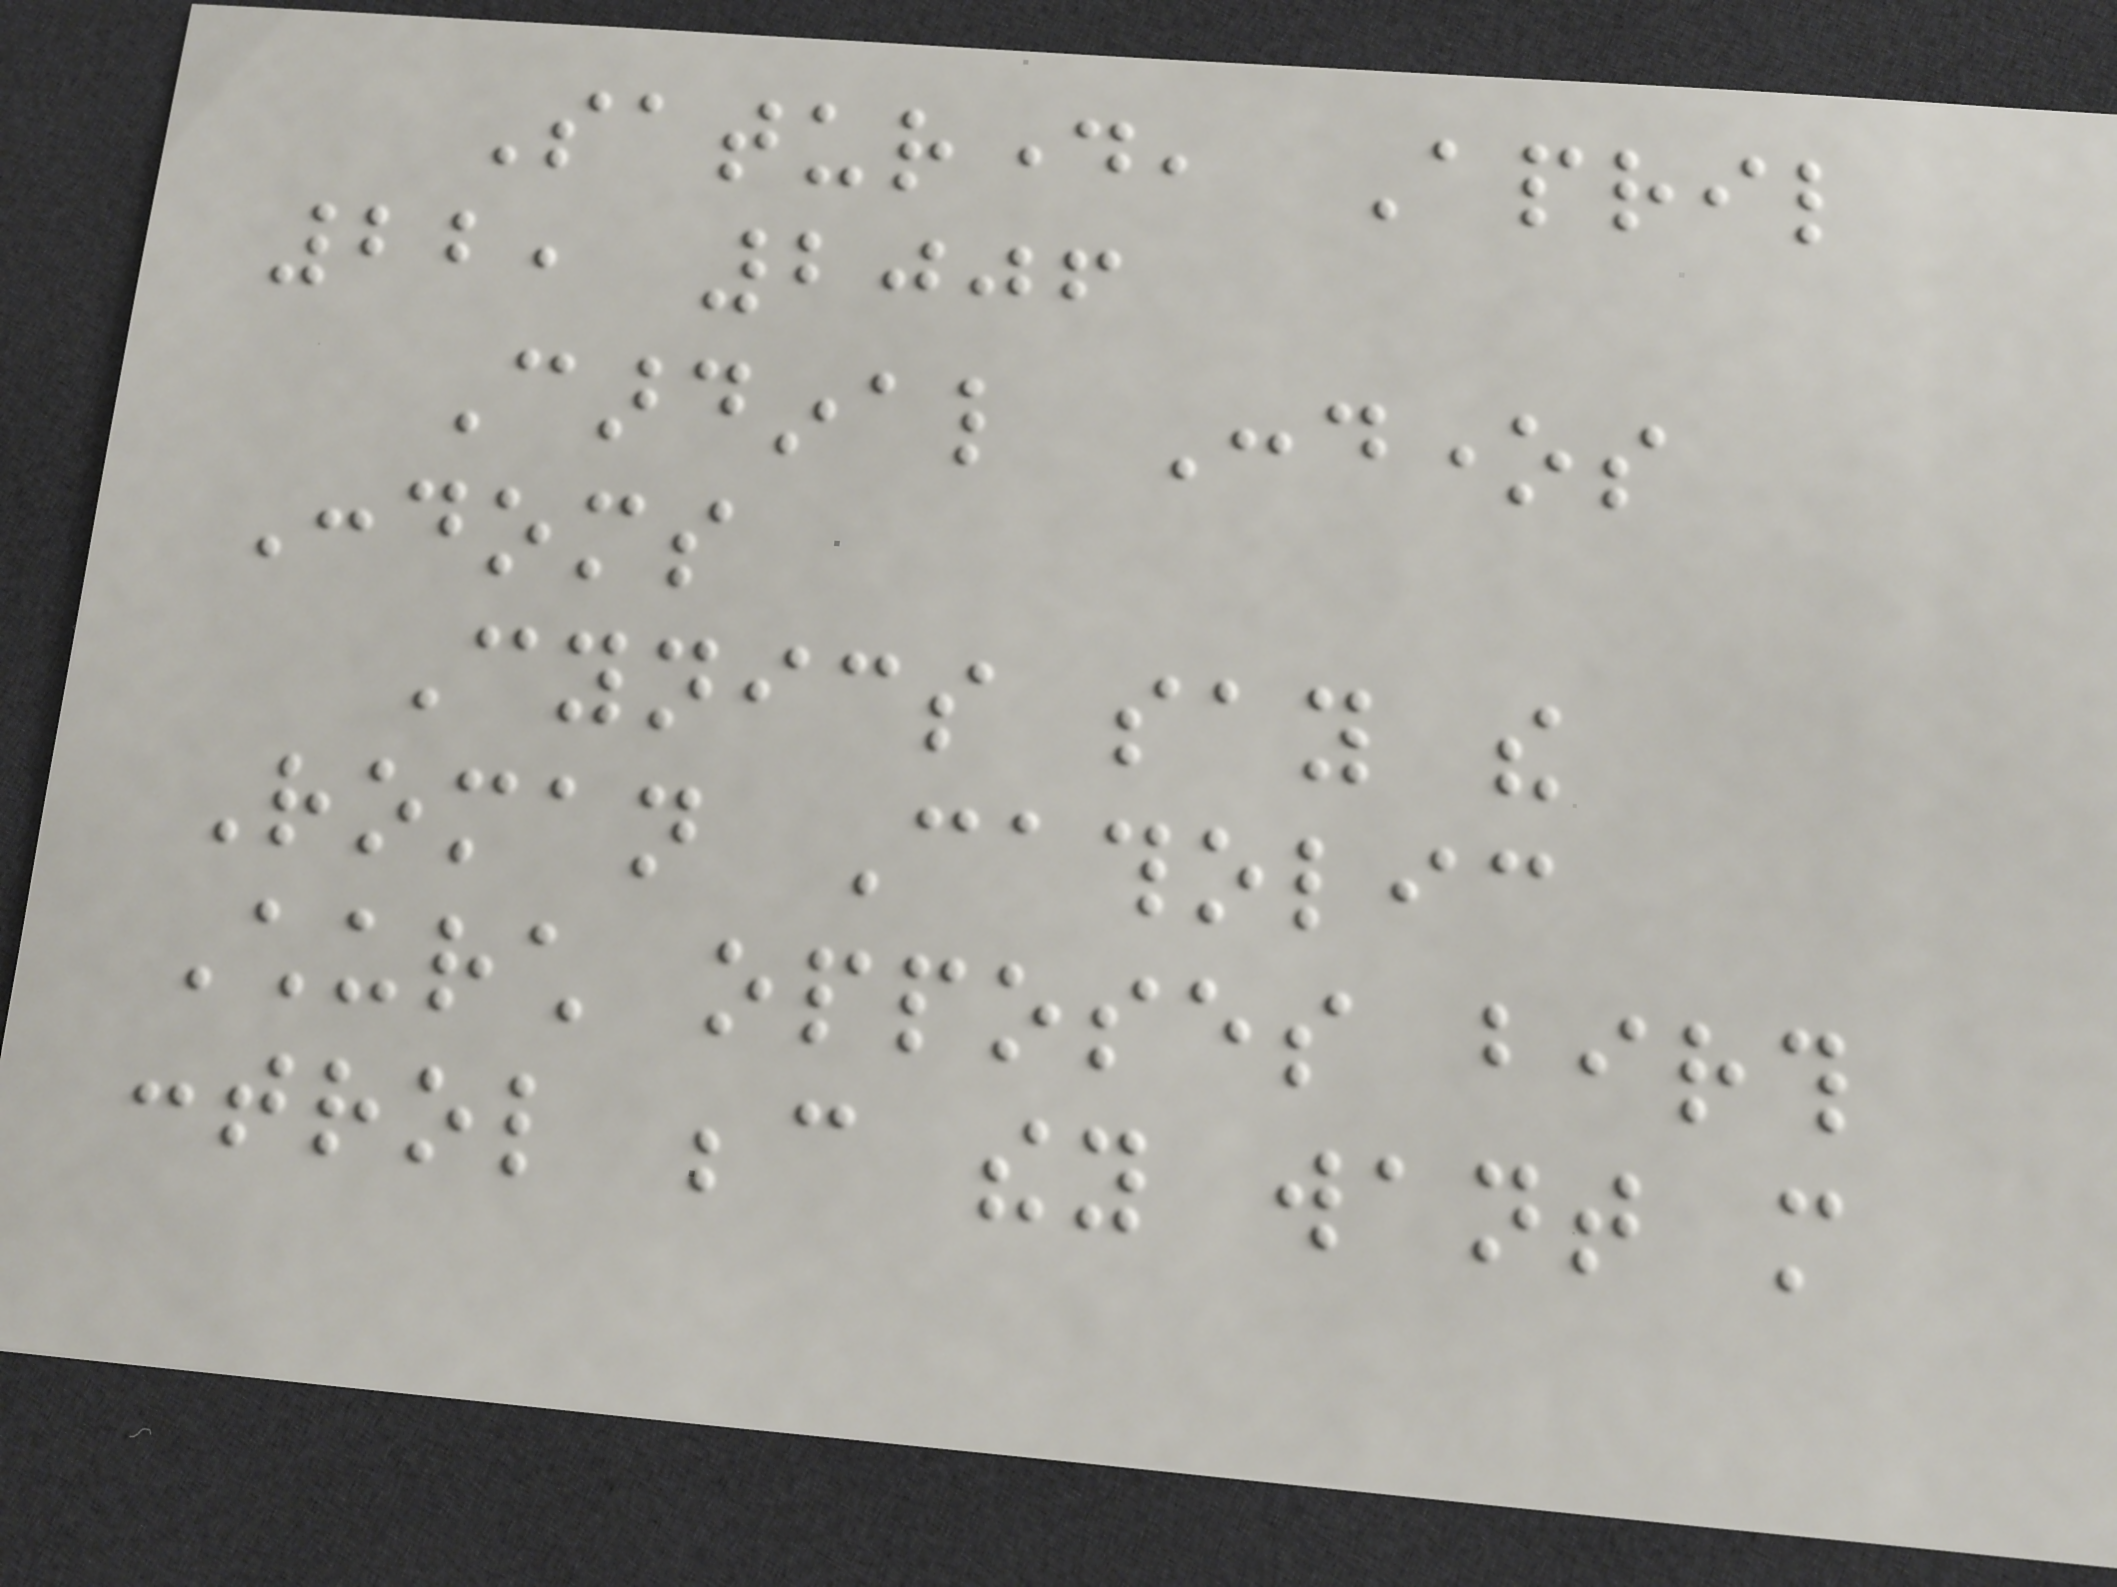Saturday, April
22, 2006
Cardinal Condones
Condoms
Cynics say the
Roman Catholic
Church opposes birth
control because they want more
